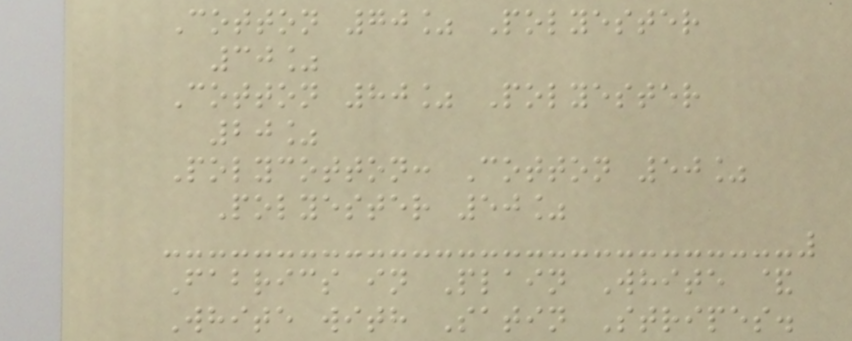Cotton 70% Polyester
30%
Cotton 80% Polyester
20%
Polycotton: Cotton 50%
Polyester 50%
Fabrics in Plain White &
White with Satin Stripes.
